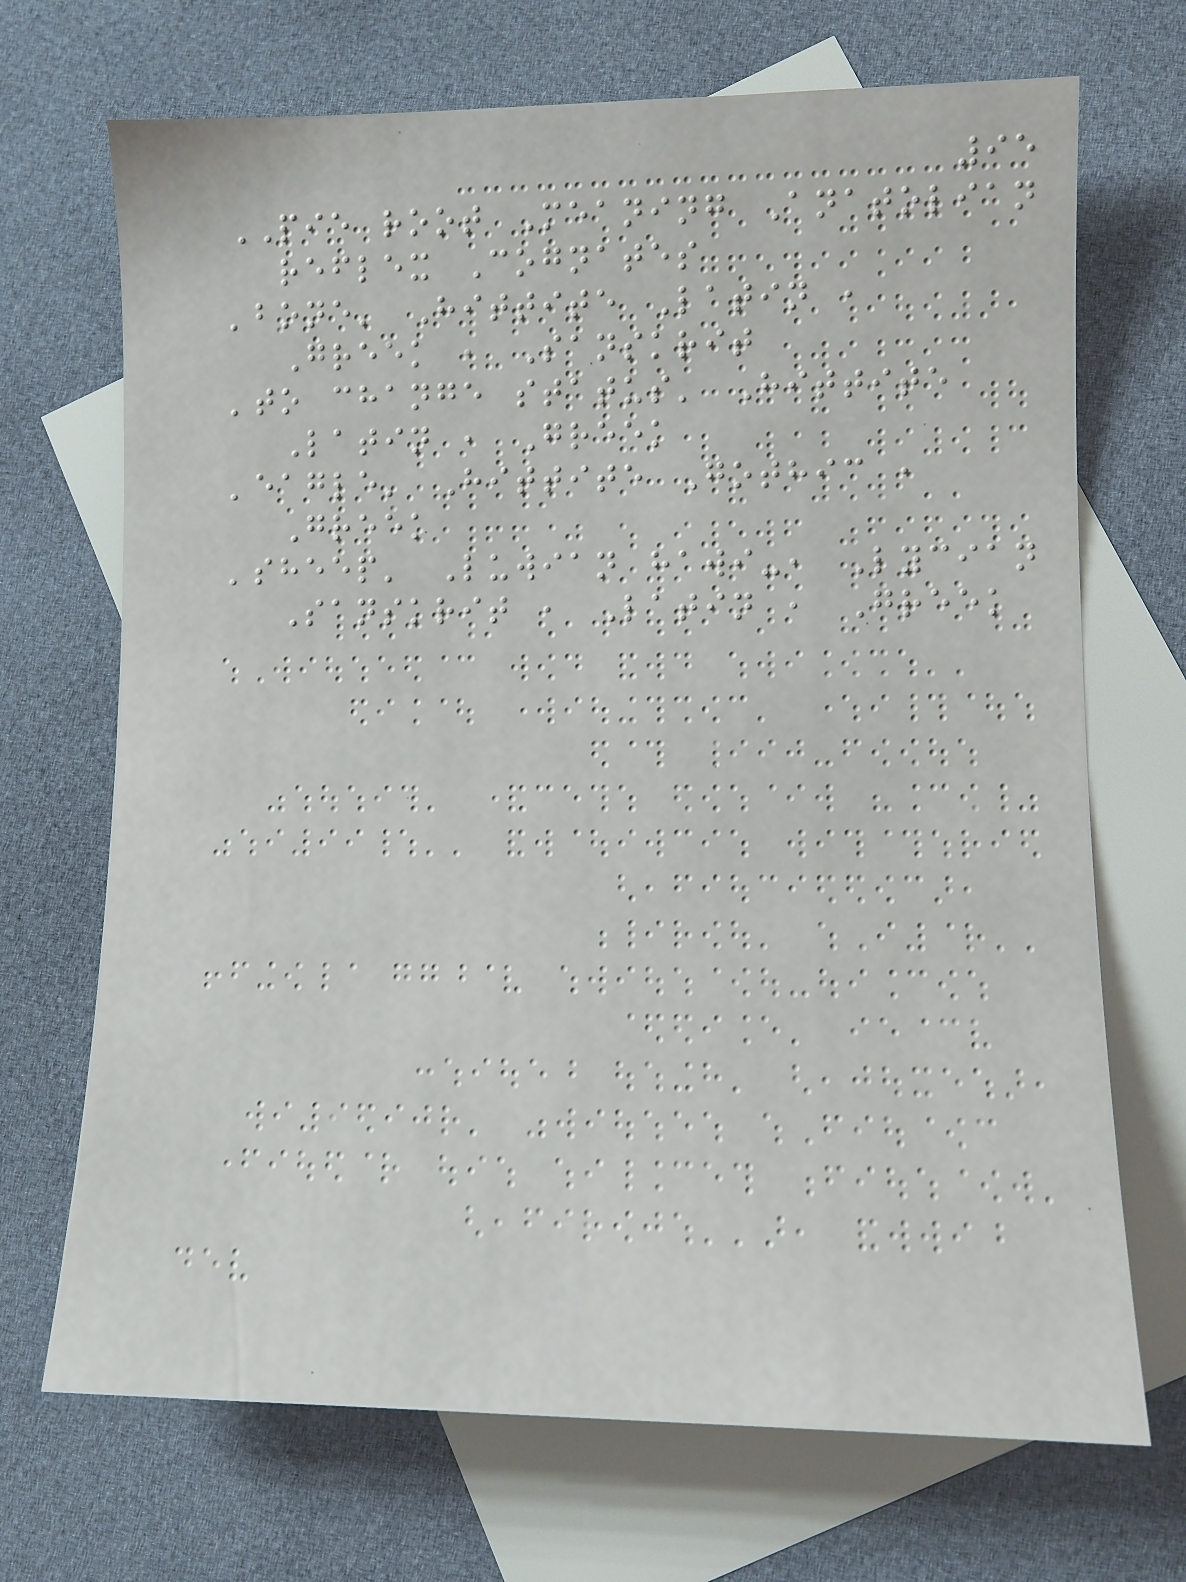95
PIE root Meaning Anatolian
reflex Cognates
'bone' Hittite Latin ,
Greek , Sanskrit
'to change status' Hittite
Latin , Greek
'eagle' Hittite Gothic ,
Greek
'sheep' Luwian hawi-, Lycian
Sanskrit , Latin , Greek
